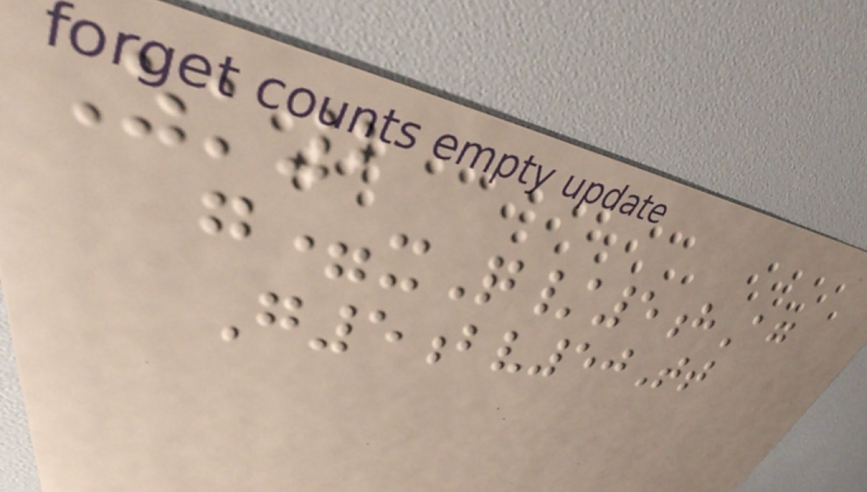Zk2
g=xQ/5hAg
G5bv50Tt
